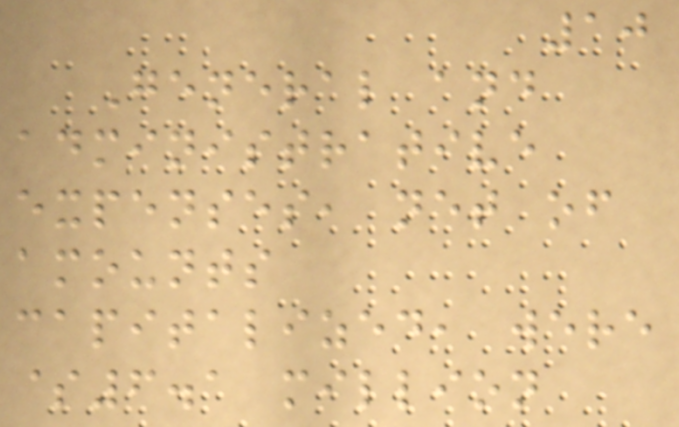10
General and
administrative
expenses, net of
amounts
capitalized, were
$6.1 million
